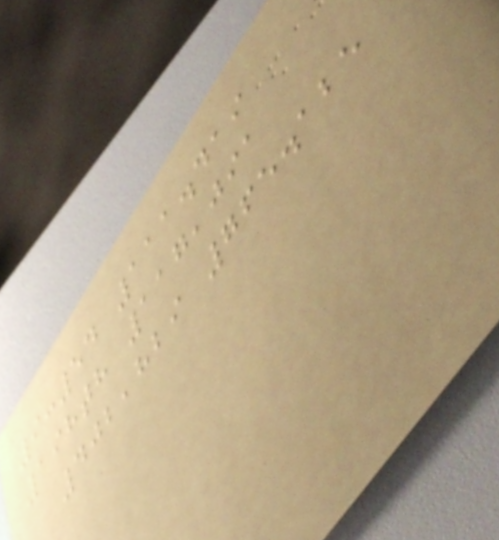9:54 111.419
198th 117,091
402,829 765.125
